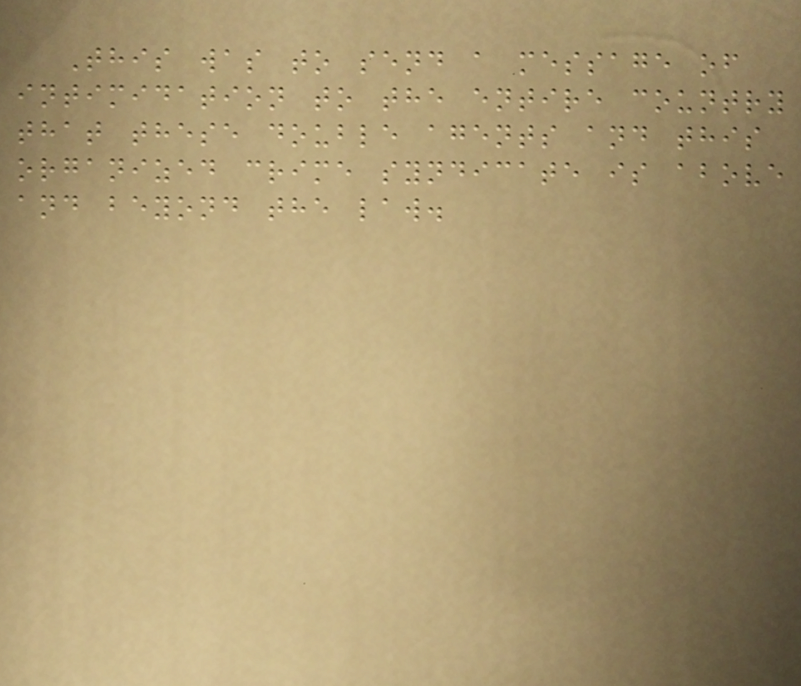This was to send a message of
intimidation to the entire country
that these double agents and this
organized crime syndicate is above
and beyond the law.
